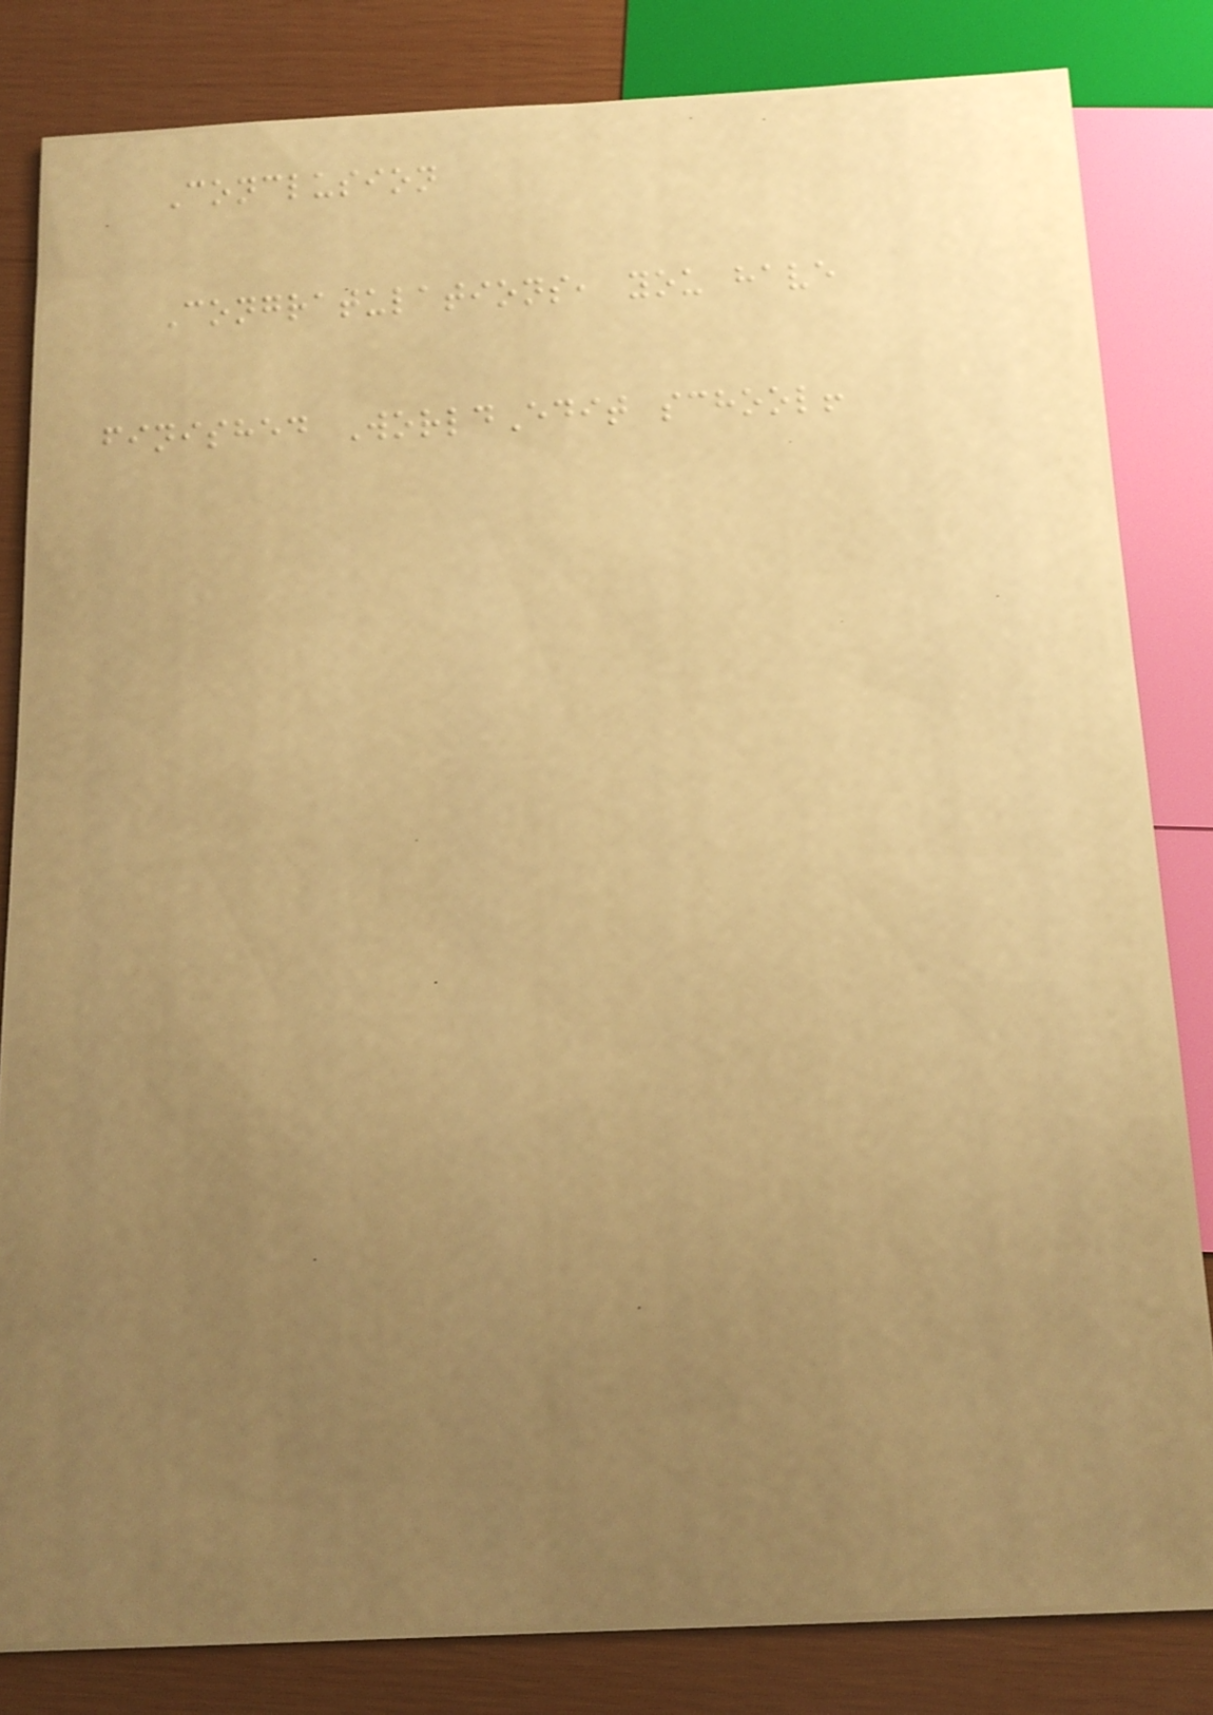Conclusion
Congratulations, you have
finished WorldEdit school!
